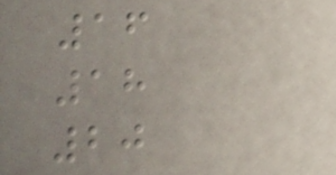16
18
20
